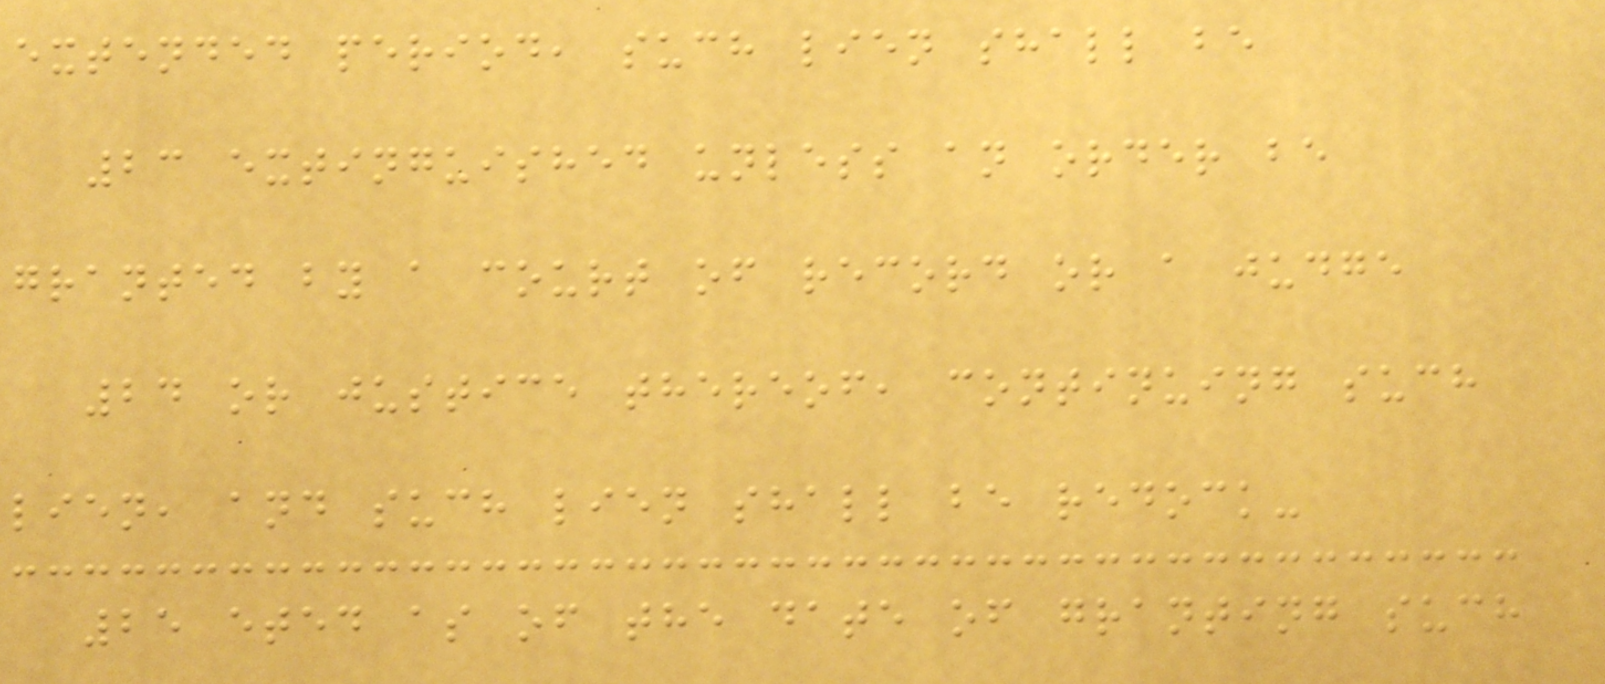extended period, such lien shall be
23 extinguished unless an order be
granted by a court of record or a judge
24 or justice thereof, continuing such
lien, and such lien shall be redock-
25 eted as of the date of granting such
